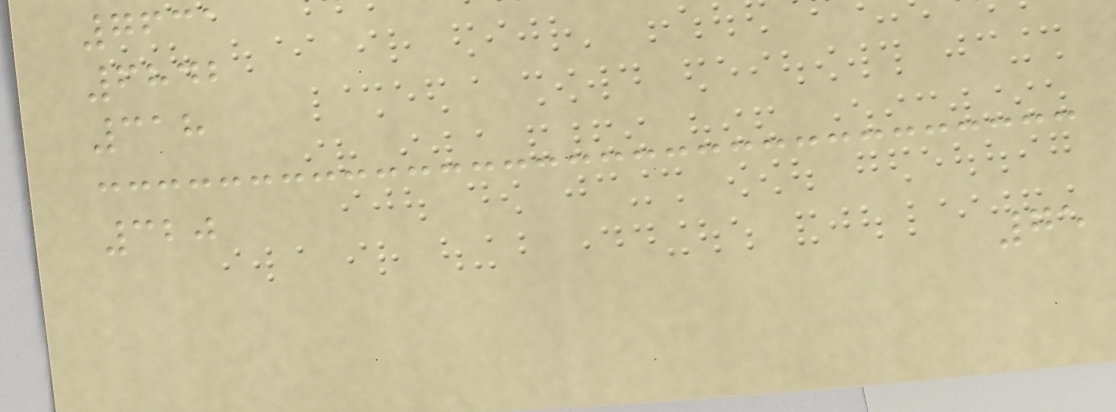7631
6842
318
320
75
